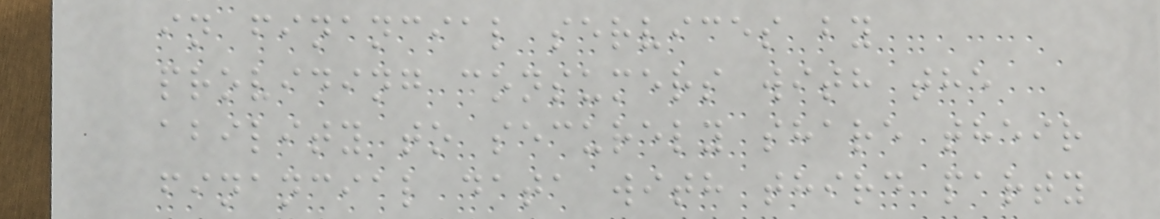in financial services by
providing consumers with the
ability to securely share their
financial data with third party
